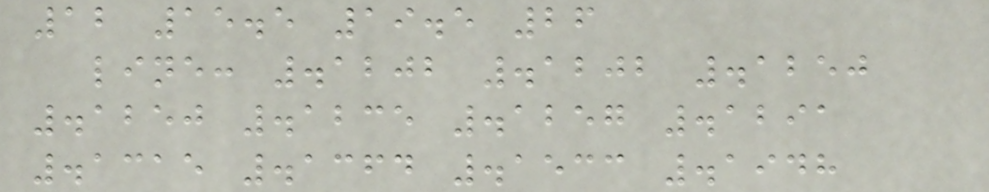12 15.5 19.5 26
line: .1202 .1202 .1250
.1250 .1235 .1257 .1291
.1315 .1364 .1533 .1948
